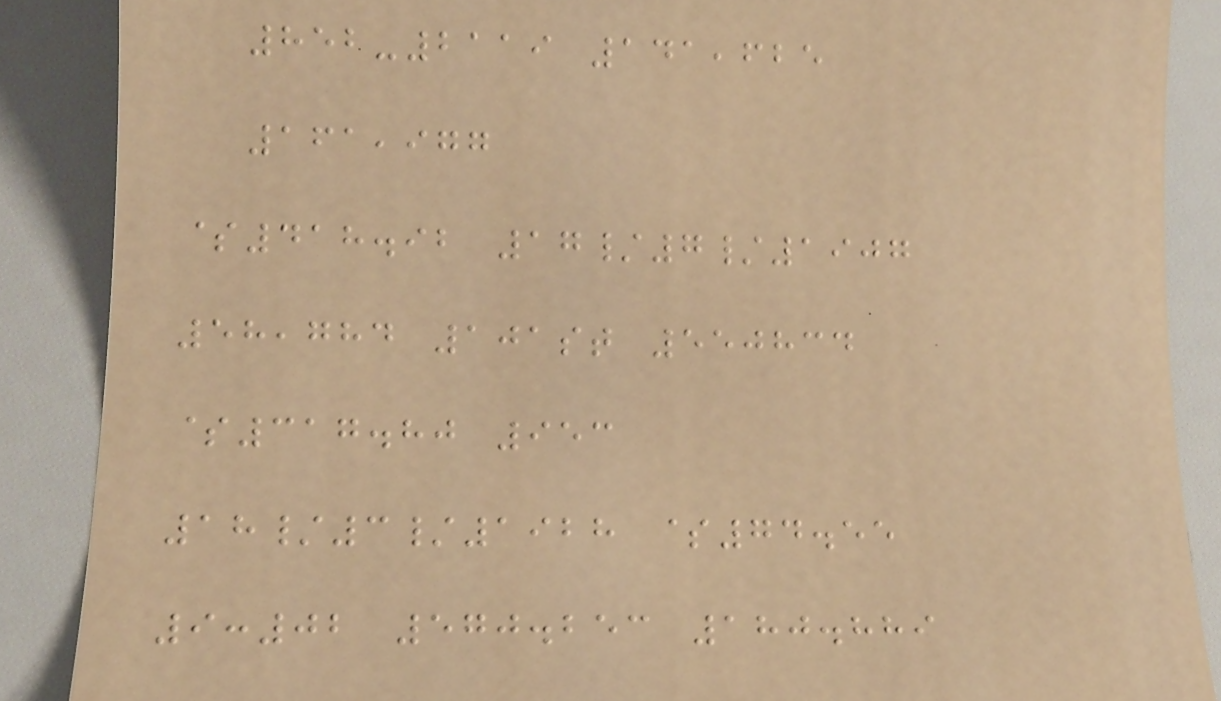852-2119 141,625
161,977
$418.92 17/7/1907
58,784 101st 550834
$317.80 953
18/3/1928 $74.55
9:02 570.253 180.889
